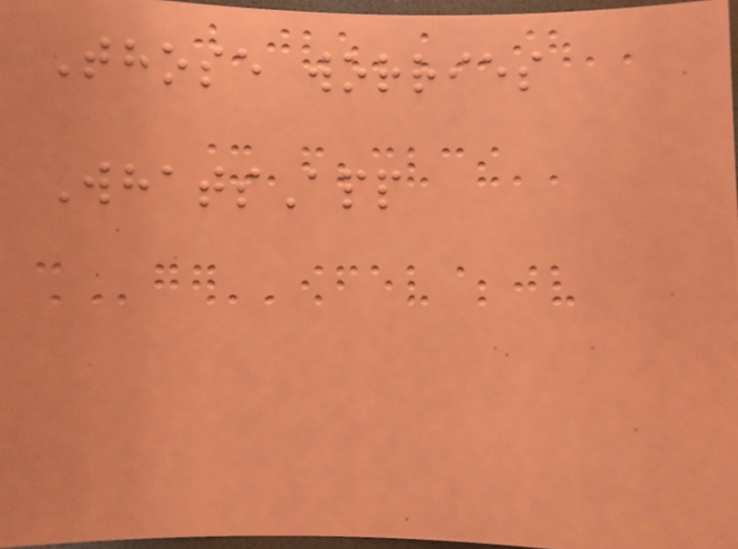Those worries
WhatsApp
